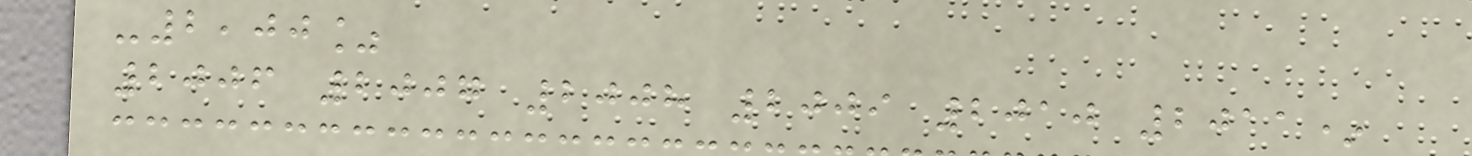-2,00%
2006 2007 2008 2009 2010 2011*
